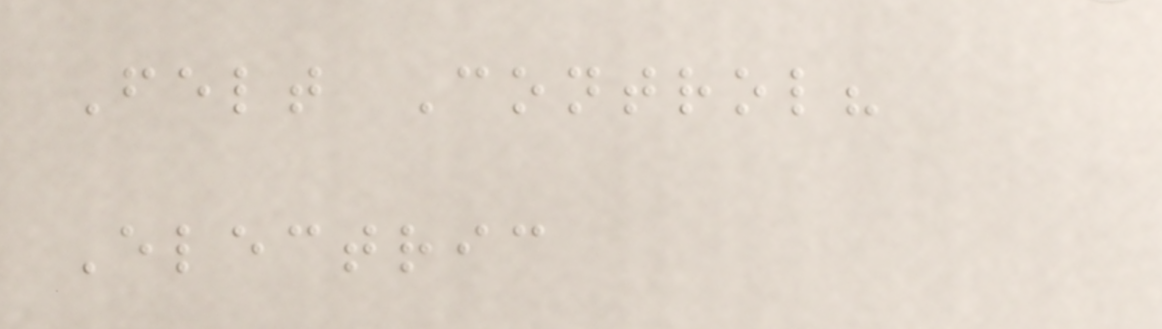Felt Control?
Electric
